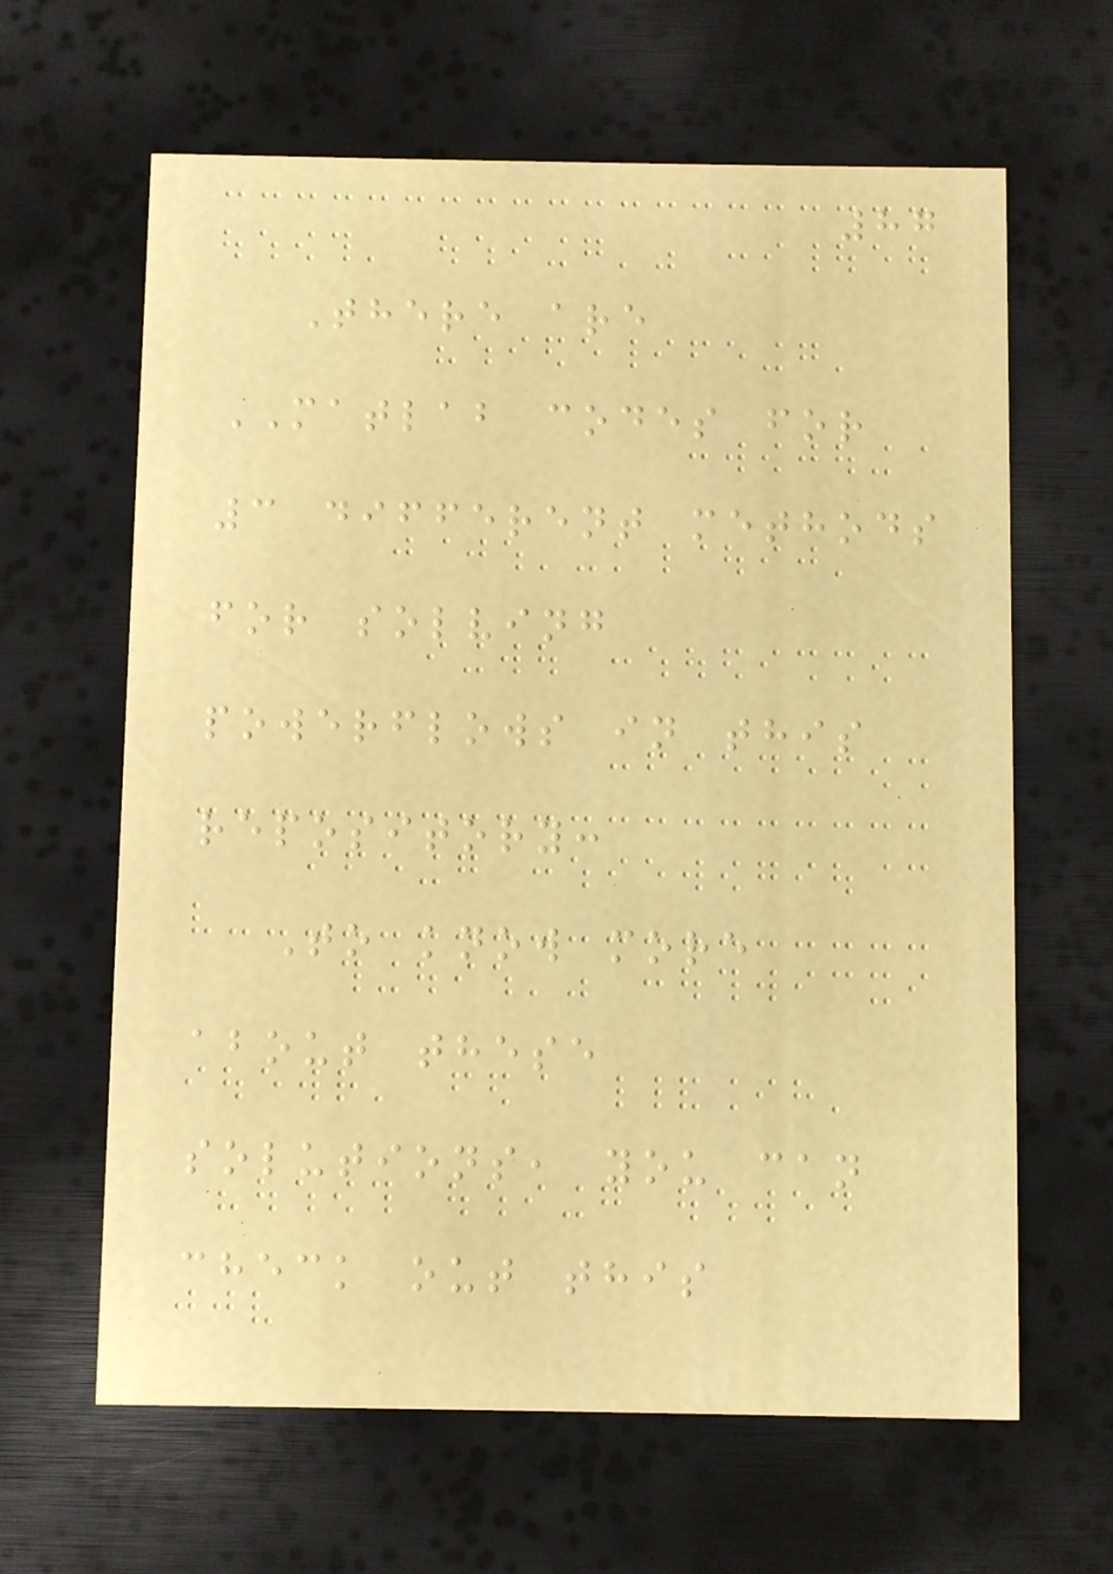87
There are
MATLAB codes for
3 different methods
for solving
powerflows in this
repository:
To know more
about these
solutions, you can
check out this
